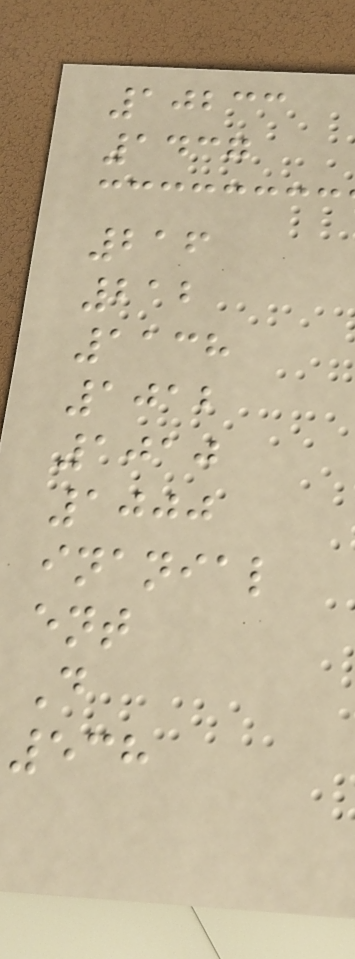10233
1437
216
212
1138
1012
1010
1000
inanial
ent
D
538
